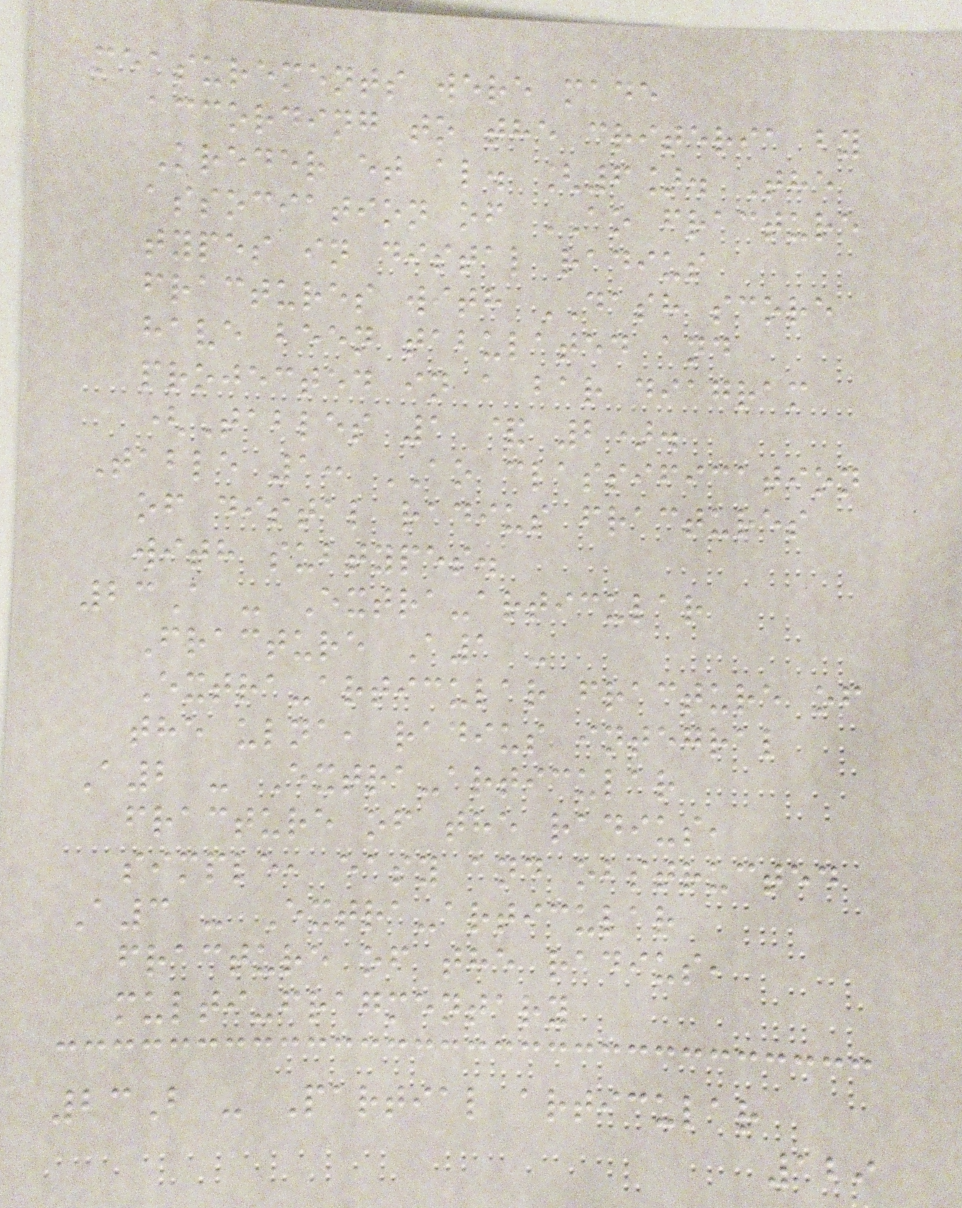measurements were made
according to the criteria by
Kreder et al. [6]. The
association of AO fracture
types in distal radius
fractures with DASH score
have been tabulated and
projected in a bar diagram
(Tables 1 & 2).
Table 1: AO classification
of distal radius fractures
with subtypes.
23A - Extra-articular
Fracture A1 -
Extra-articular fracture of
the ulna, radius integral
A2 - Extra-articular
fracture of the radius,
simple, easy and obstructed
A3 - Extra-articular
fracture of the radius,
multi-fragmentary
23B - Partial articular
129
